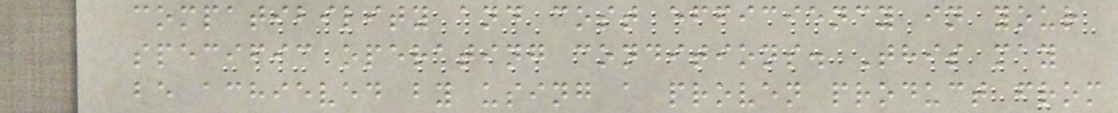compatibility and cost efficiency in your
specific operating conditions. This may
be achieved by using a proven product from
